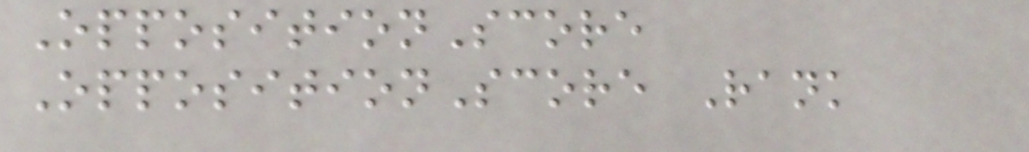OppositionScore
OppositionScore Rank
